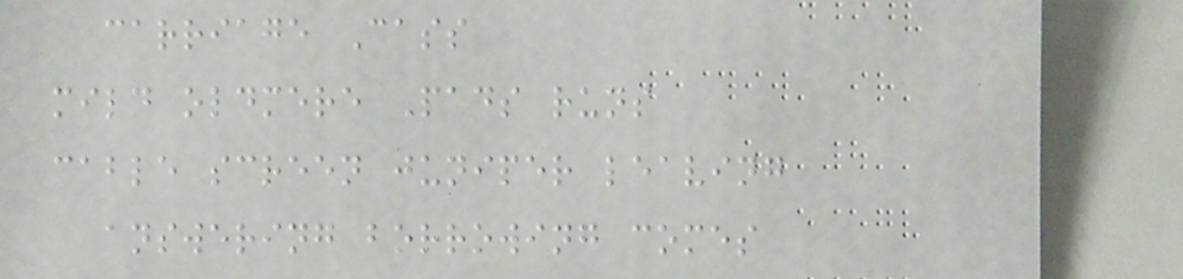carriage Cass
mild oldmere Pads runs
cable screen juniper leaving
answering borrowing comes
